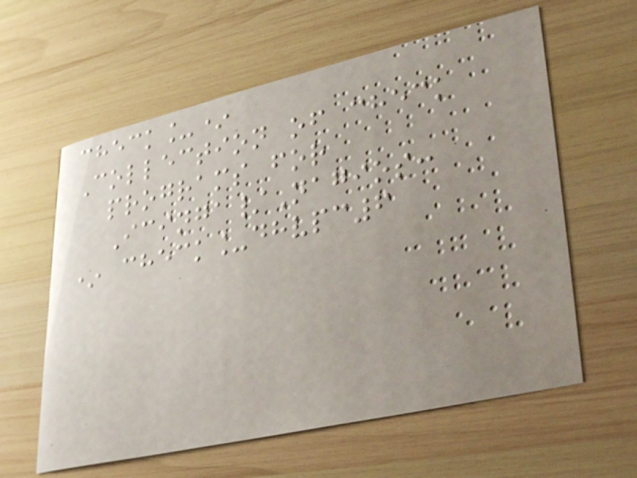check_*
Collection of check
programs for
Icinga/Nagios:
* check_dhvpc6
